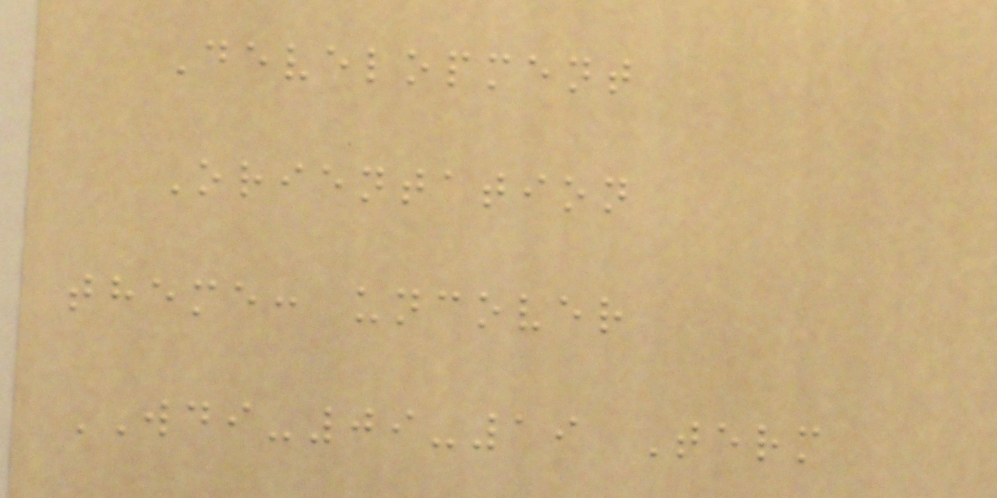Development
Orientation
theme: uncover
WDI-09-19 Term
